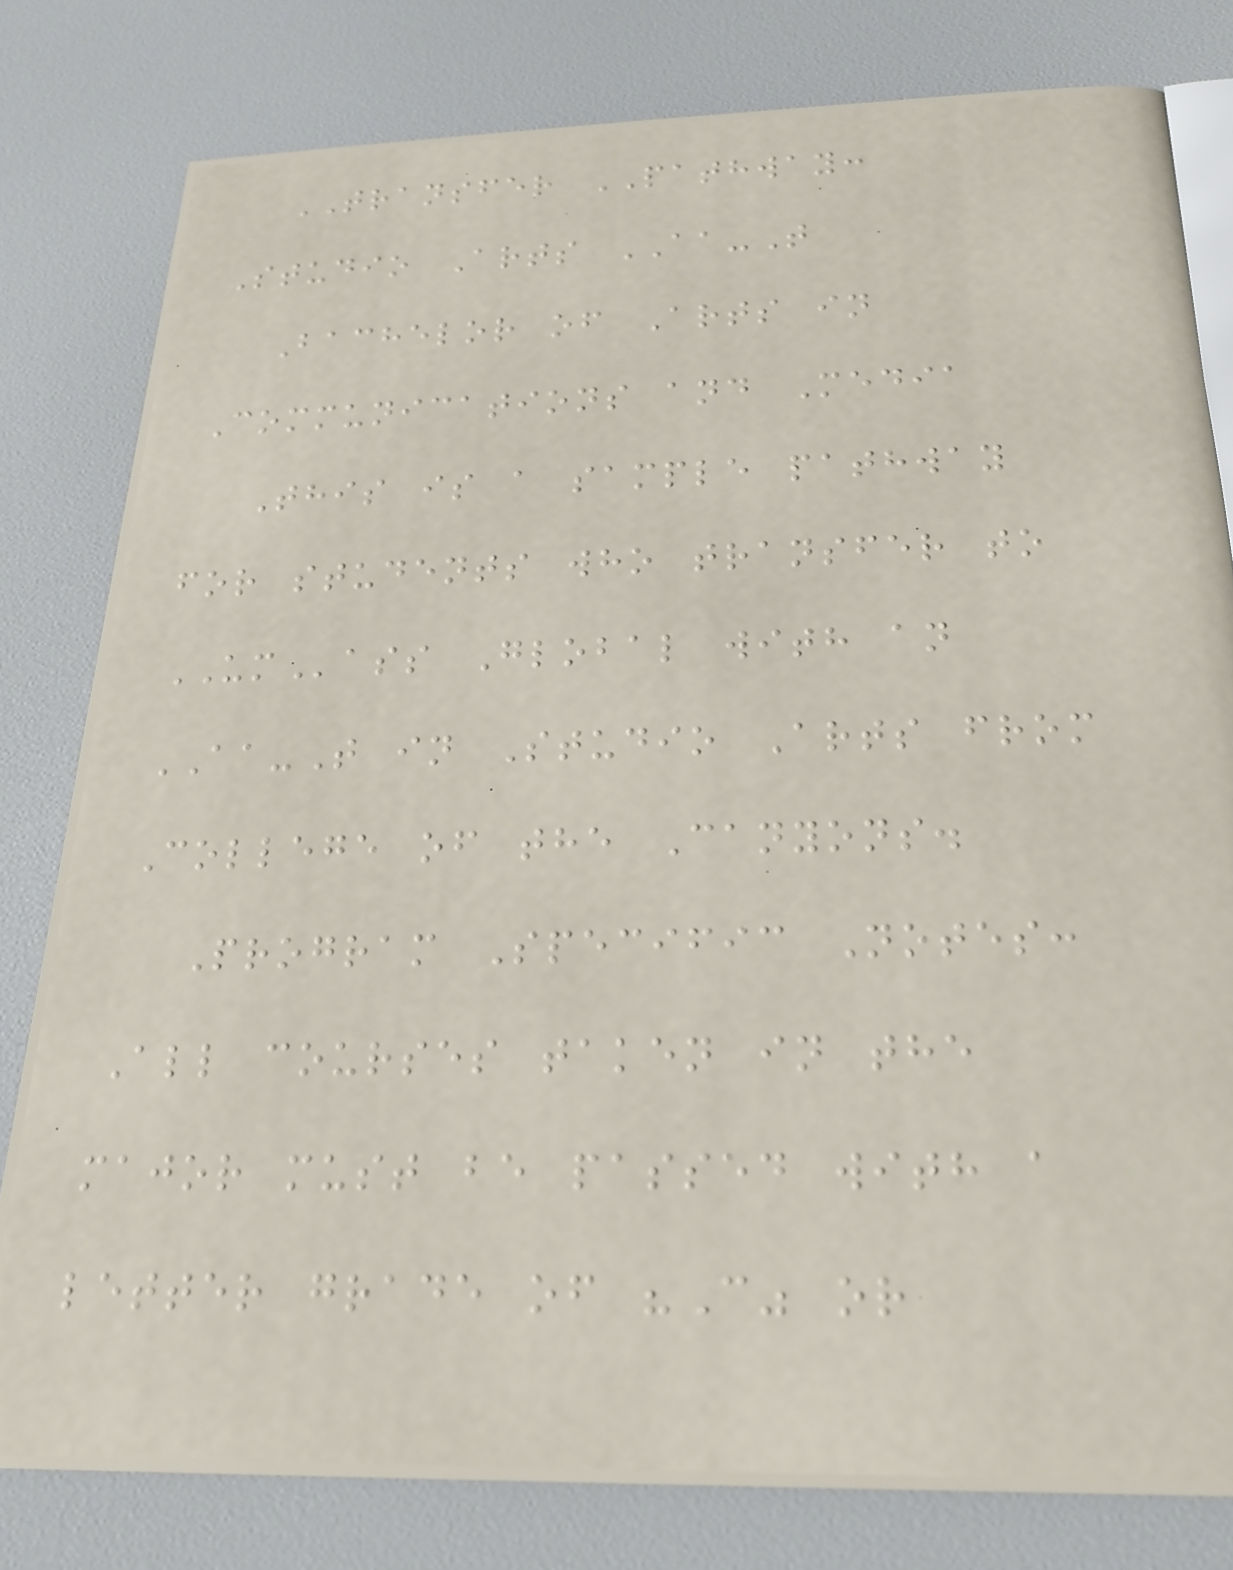TRANSFER PATHWAY:
Studio Arts AA-T
Bachelor of Arts in
Communications and Media
This is a sample pathway
for students who transfer to
UMass Global with an
AA-T in Studio Arts from
College of the Canyons.
Program Specific Notes:
All courses taken in the
major must be passed with a
letter grade of "C" or
